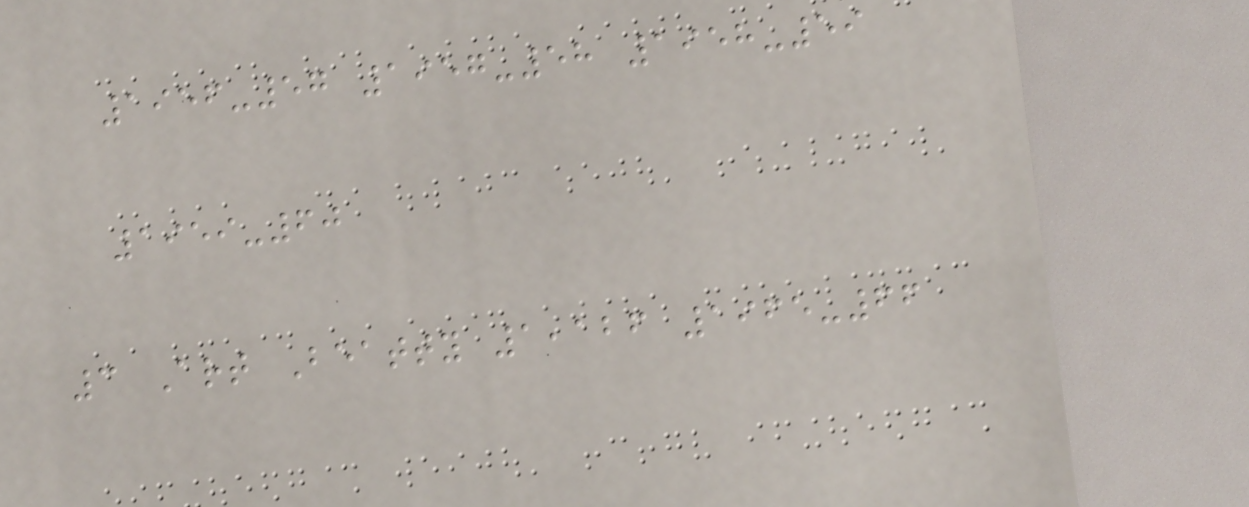1956-57 1957-58 1958-59
1959-60
3 Art Beatty 1,126 1965-66
